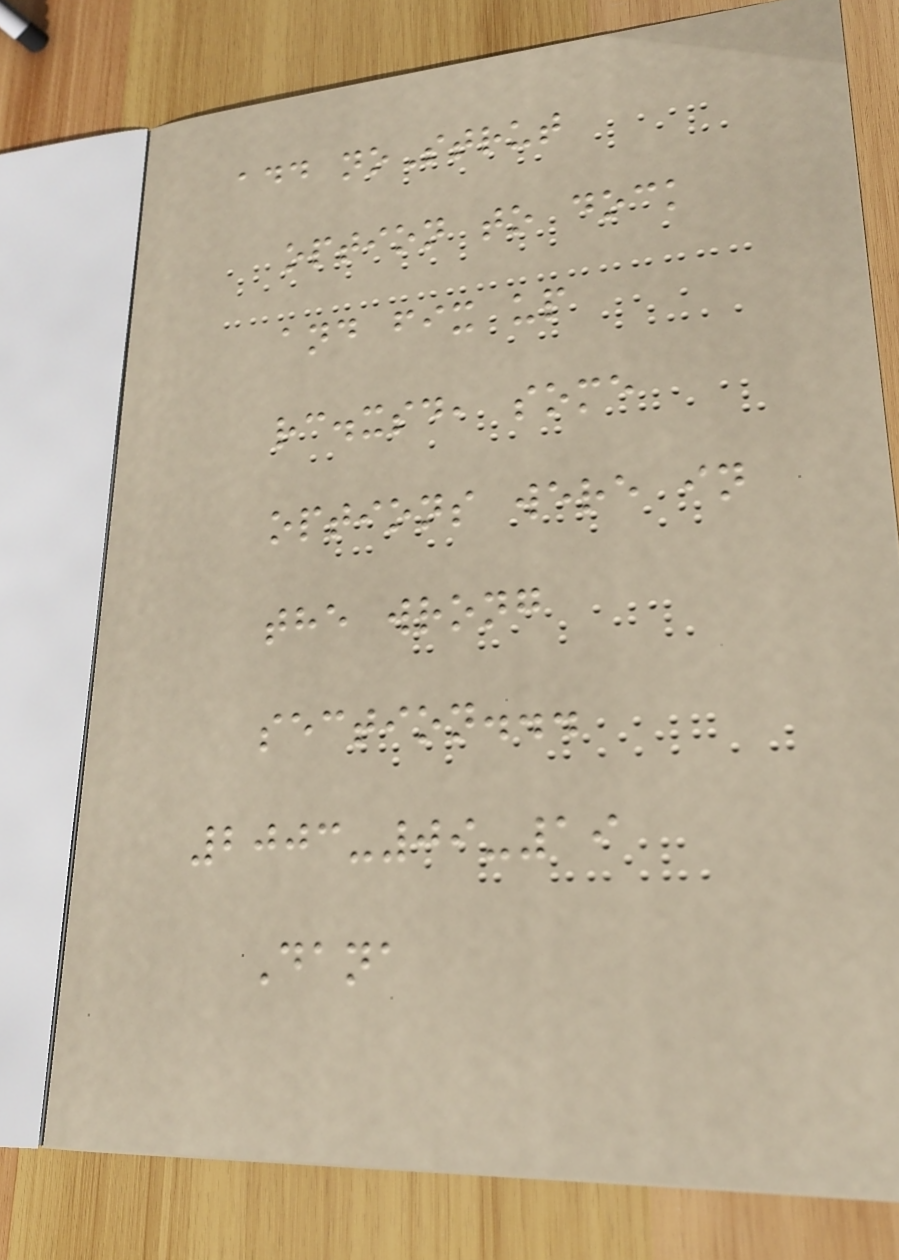add noStrut
option to dock
and fix up
rc.xsd, some
options were in
the wrong
section...
2003-09-19
Dana
